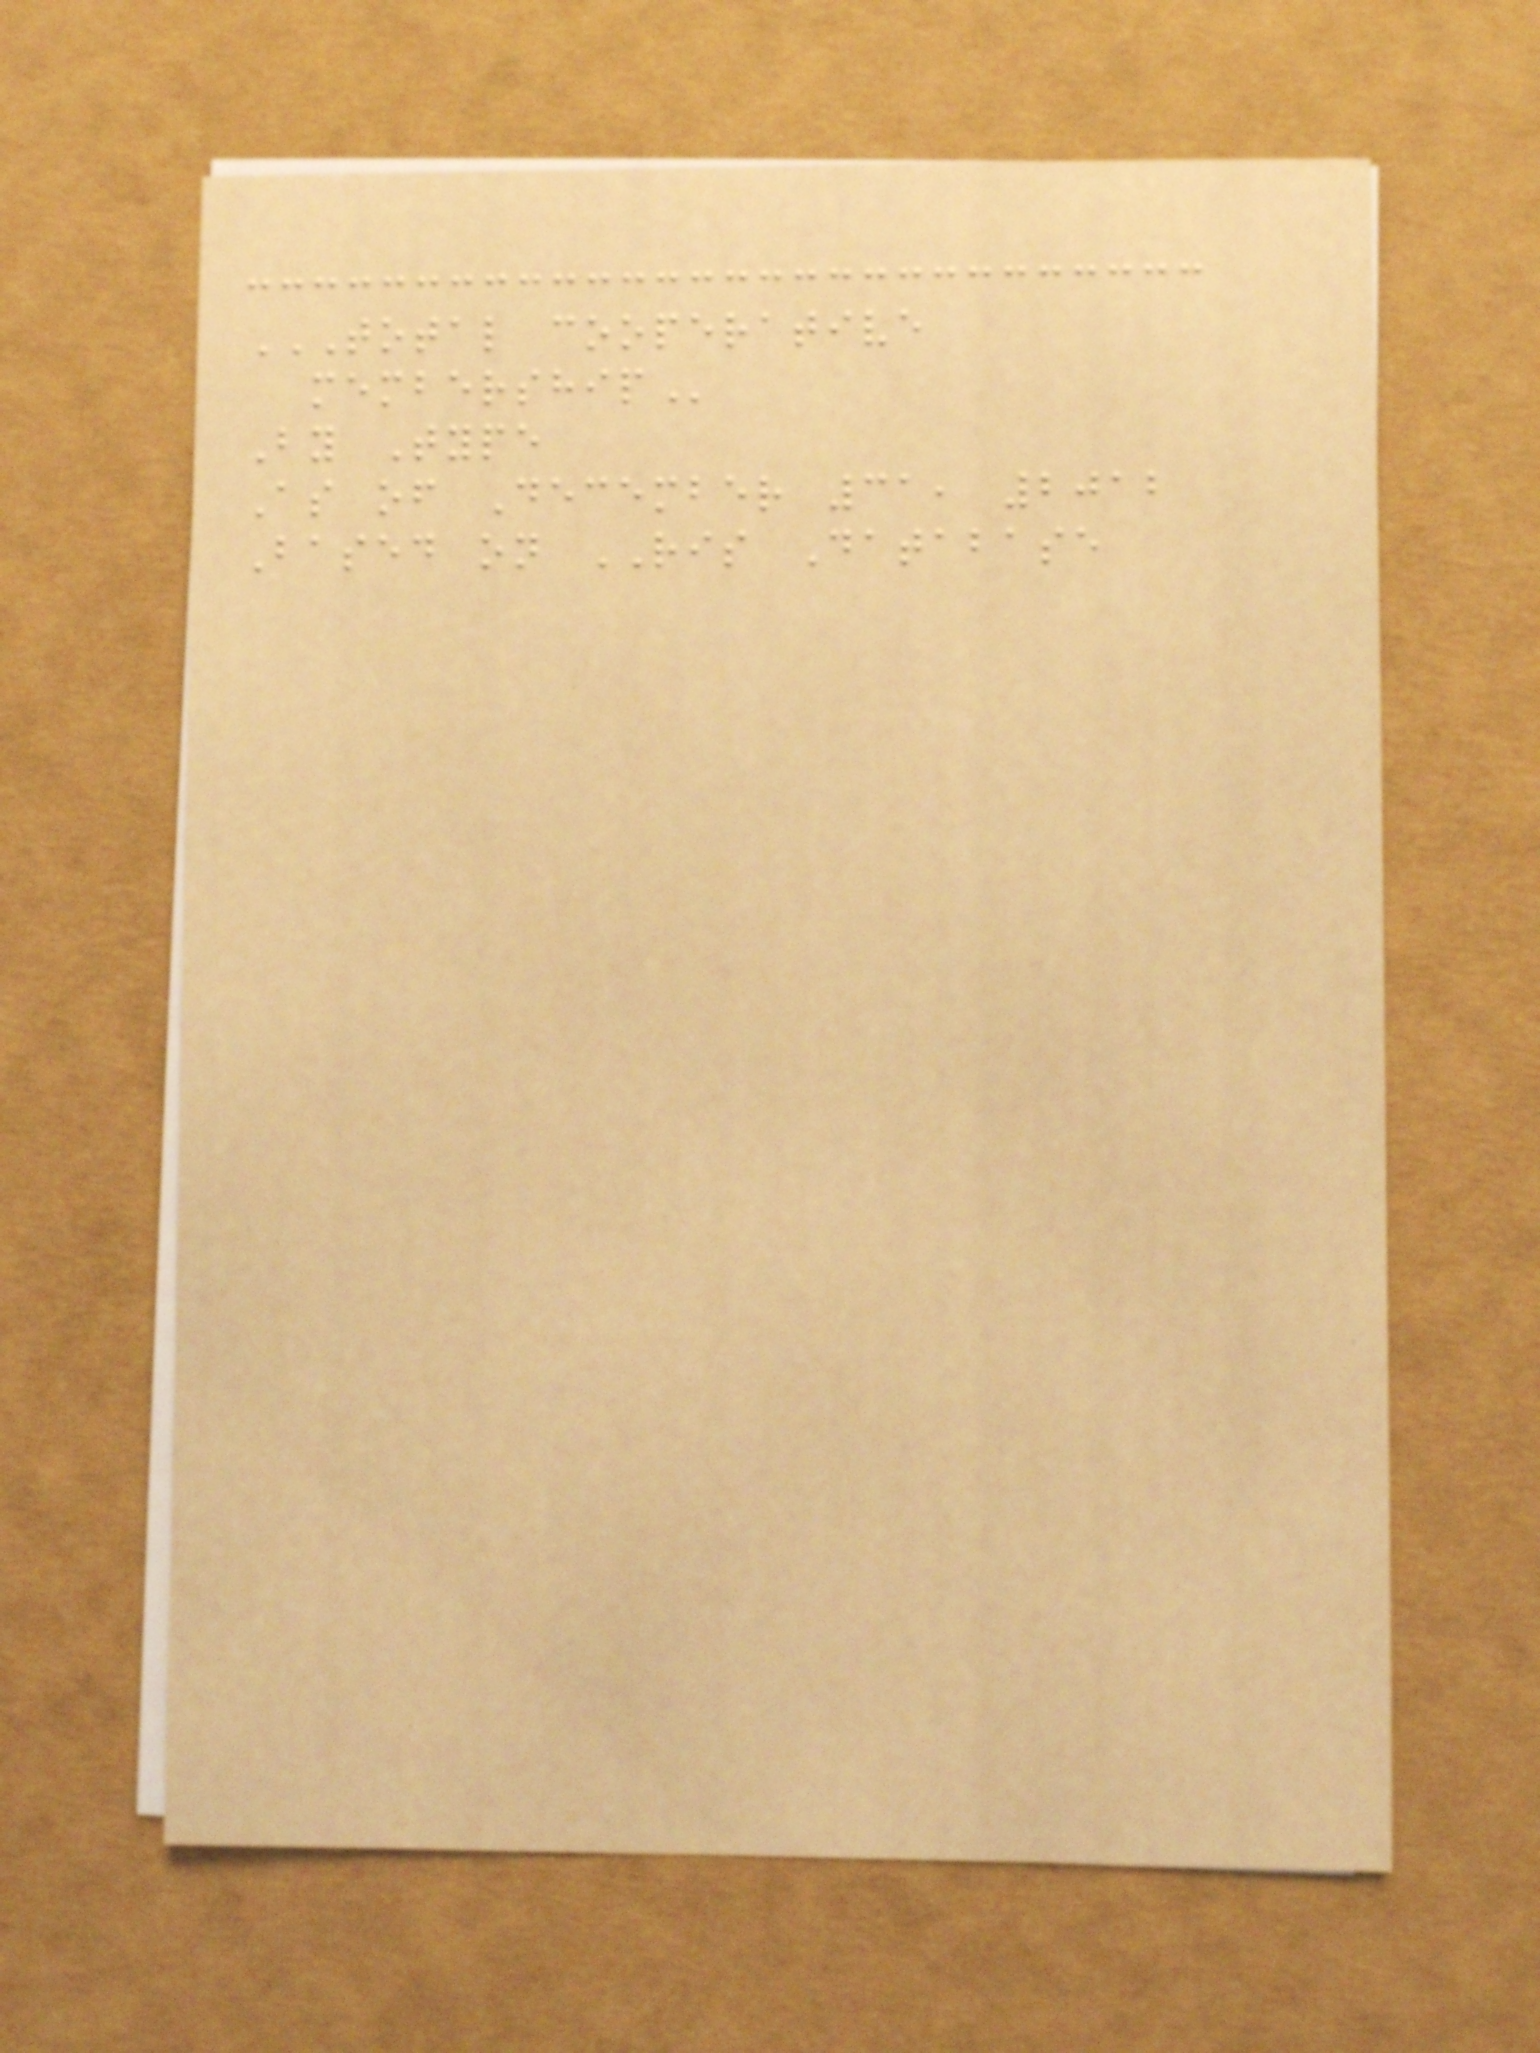TOTAL COOPERATIVE
MEMBERSHIP
By Type
As of December 31, 2012
Based on RIS Database
